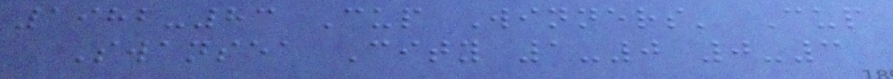1982-83 Cup Winners' Cup
Swansea City 1-0 0-3
